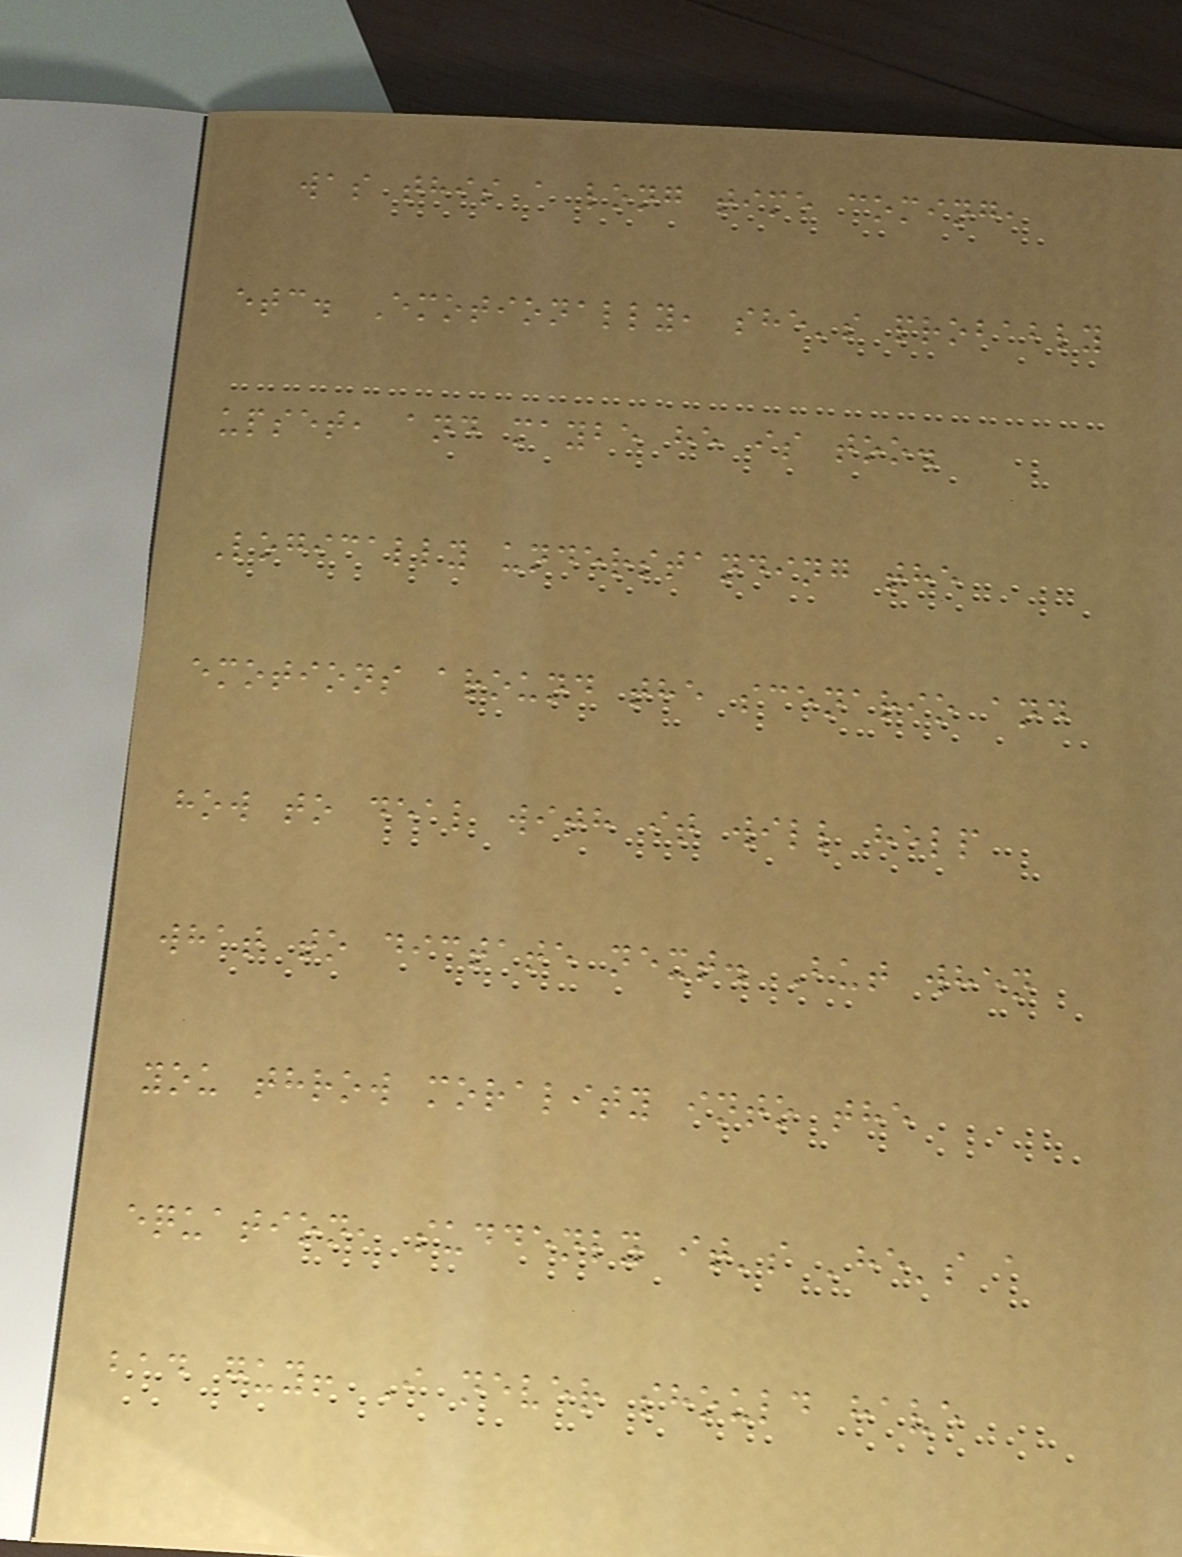was this a long time coming,
etc. Emotionally, she's probably
upset, and maybe he is too.
Logically understanding the
emotions around the scenario and
how to deal with it will help
what to dictate next. But when
you throw morality into the
equation, suddenly it's 'he's a
bad guy! I never should have
